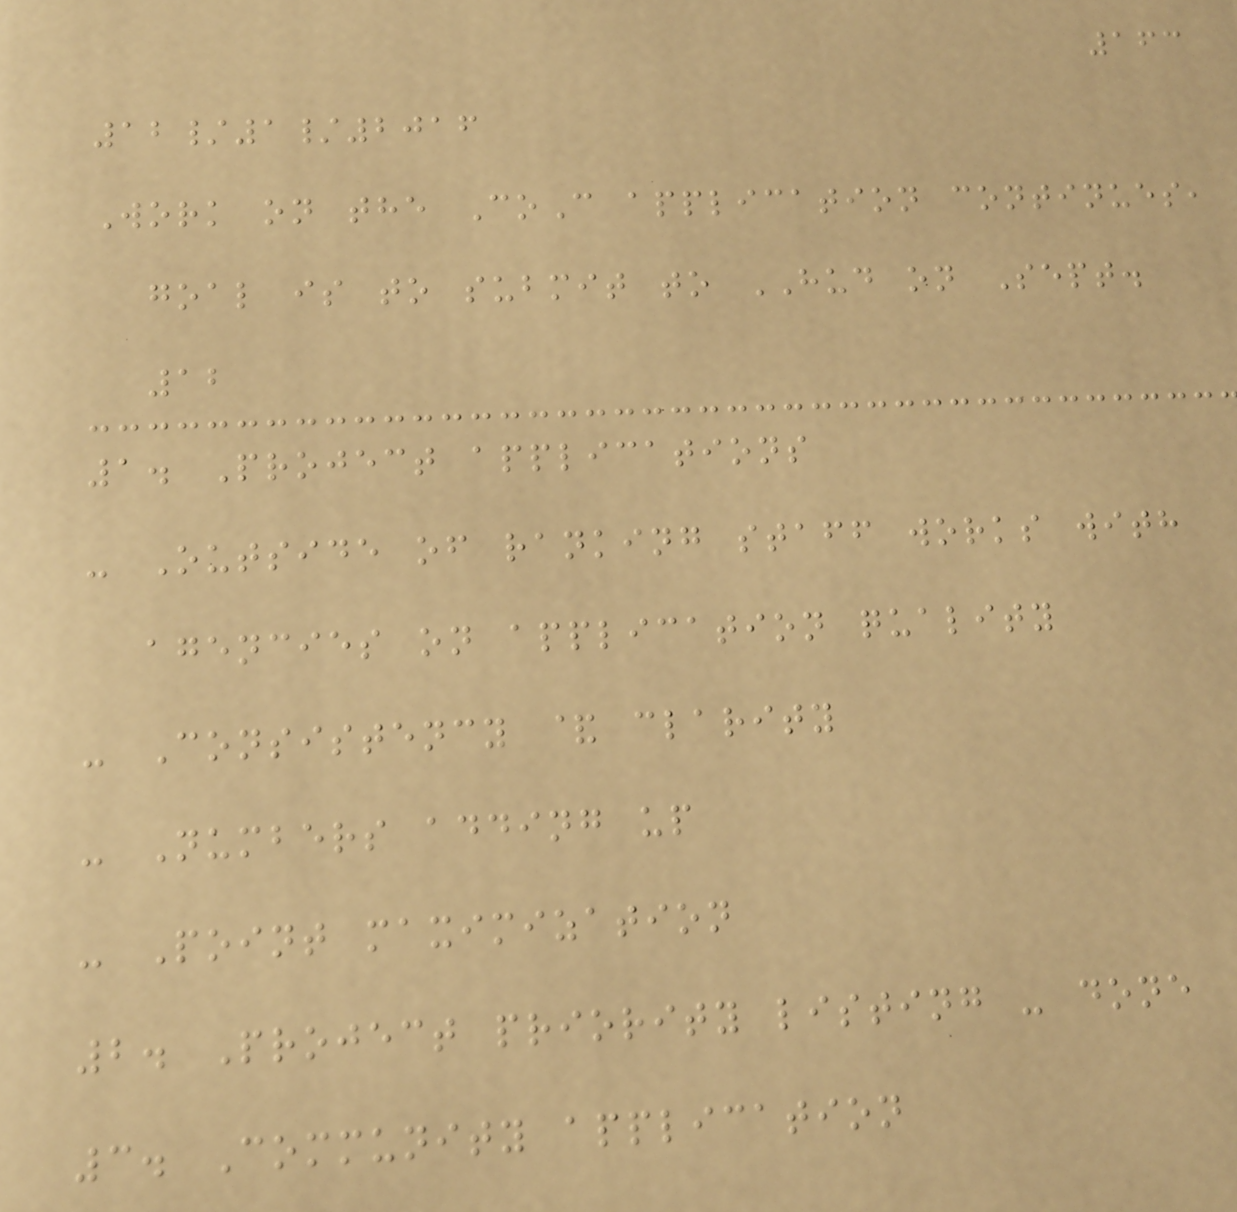163
12/1/2016
Work on the CoC application continues,
goal is to submit to HUD on Sept.
12
1. Project applications
- Outside of ranking staff works with
agencies on application quality
- Consistency & clarity
- Numbers adding up
- Point maximization
2. Project priority listing - done
3. Community application
